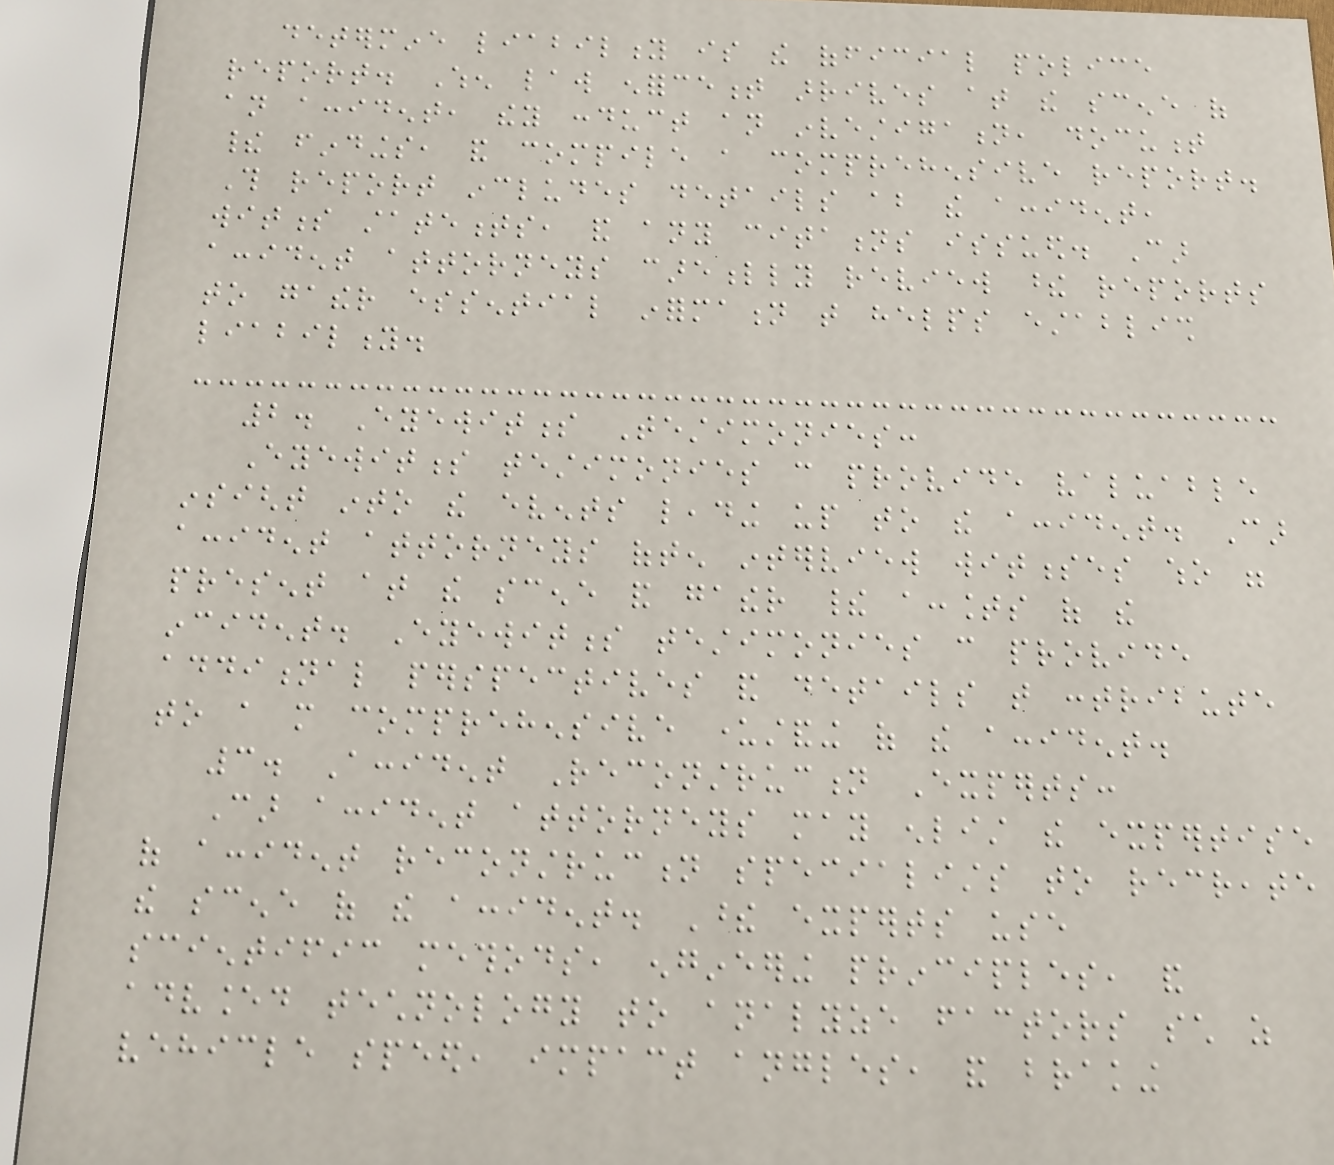determine liability is the official police
report. When law enforcement arrives at the scene of
an accident, they conduct an investigation, document
their findings, and compile a comprehensive report.
This report includes details about the accident,
witness statements, and any citations issued. Car
accident attorneys carefully review these reports
to gather essential information that helps establish
liability.
2. Eyewitness Testimonies:
Eyewitness testimonies can provide valuable
insight into the events leading up to the accident. Car
accident attorneys often interview witnesses who were
present at the scene and gather their accounts of the
incident. Eyewitness testimonies can provide
additional perspectives and details that contribute
to a more comprehensive understanding of the accident.
3. Accident Reconstruction Experts:
Car accident attorneys may enlist the expertise
of accident reconstruction specialists to recreate
the scene of the accident. These experts use
scientific methods, engineering principles, and
advanced technology to analyze factors such as
vehicle speed, impact angles, and braking
